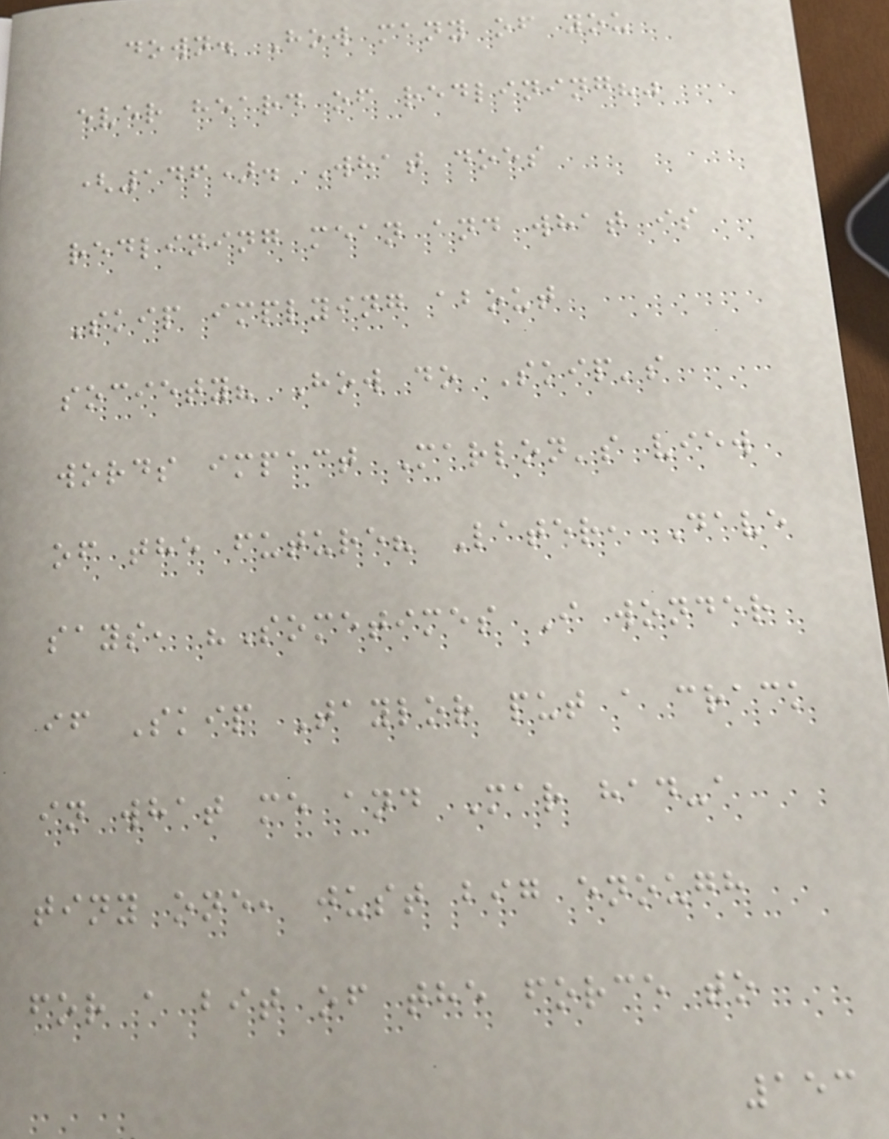down. How many of you
ever heard of redlining?"
(146). What does
redlining mean and what is
Skip implying about
society? How do Skip's
words impact Marlon's view
of the future? Later, Dave
says, "Sometimes I wonder
if Skip Taylor put a crack
in what me and Mar had-a
tiny one, just big enough
for a bit of the force to
153
